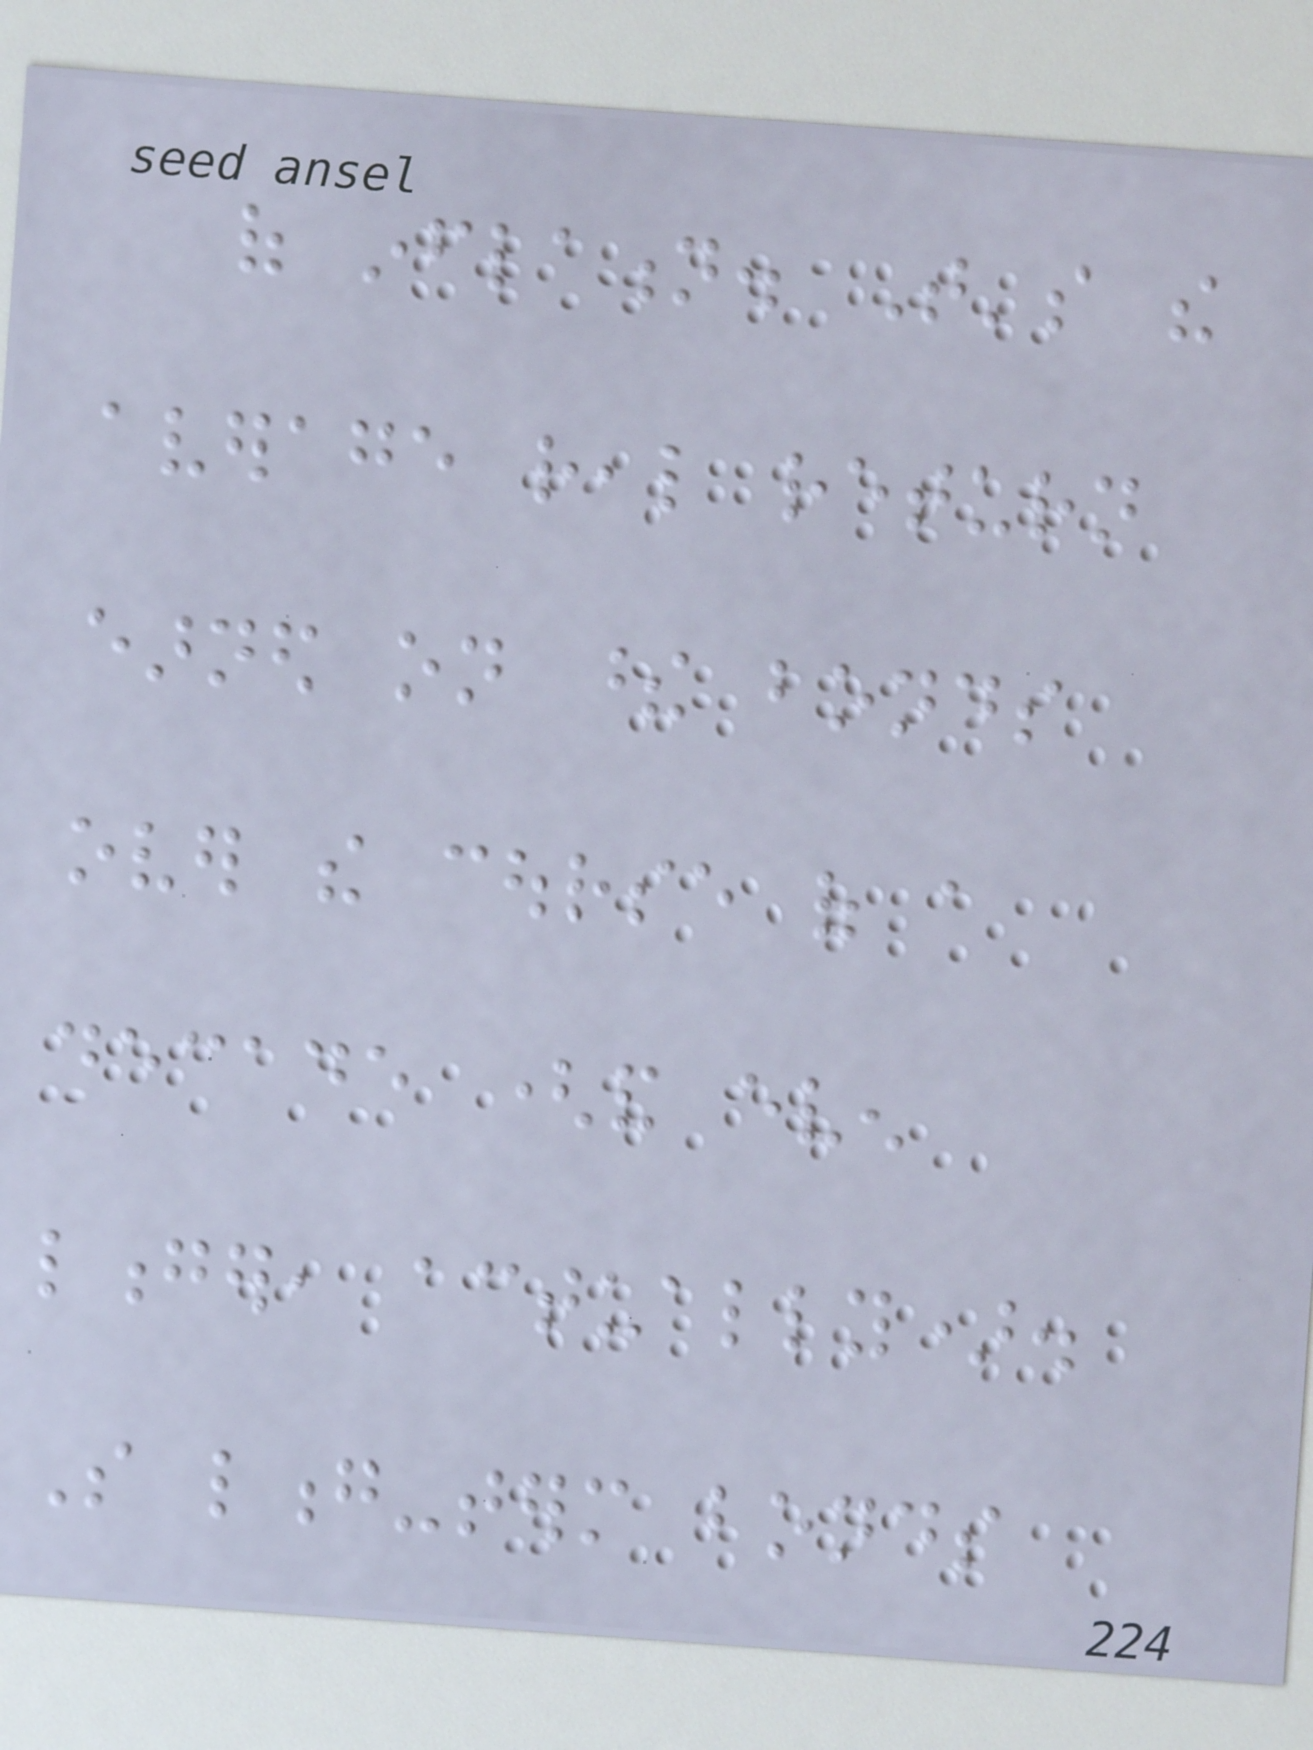of inflation. That's the
average real return
earned on these bonds
over the course of a
decade (and even
longer, actually).
So long-term bonds
